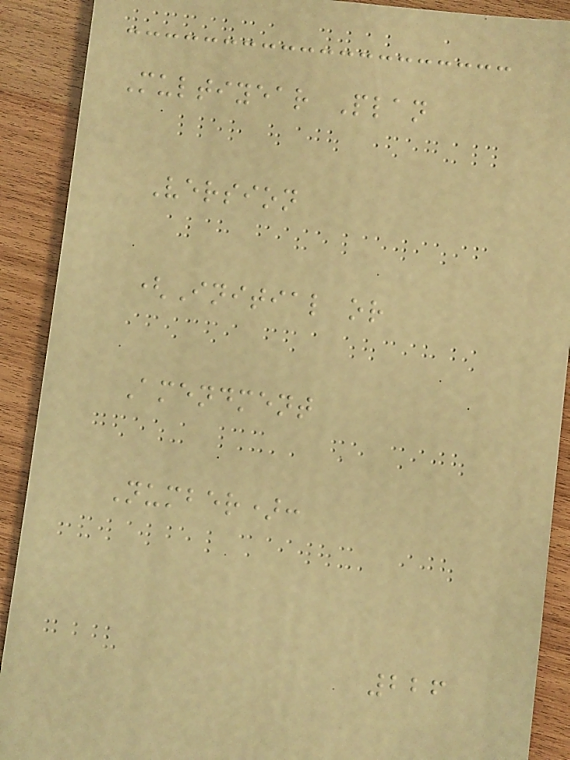Multiyear Plan
Version
(Initial or
Amendment
Number):
226
